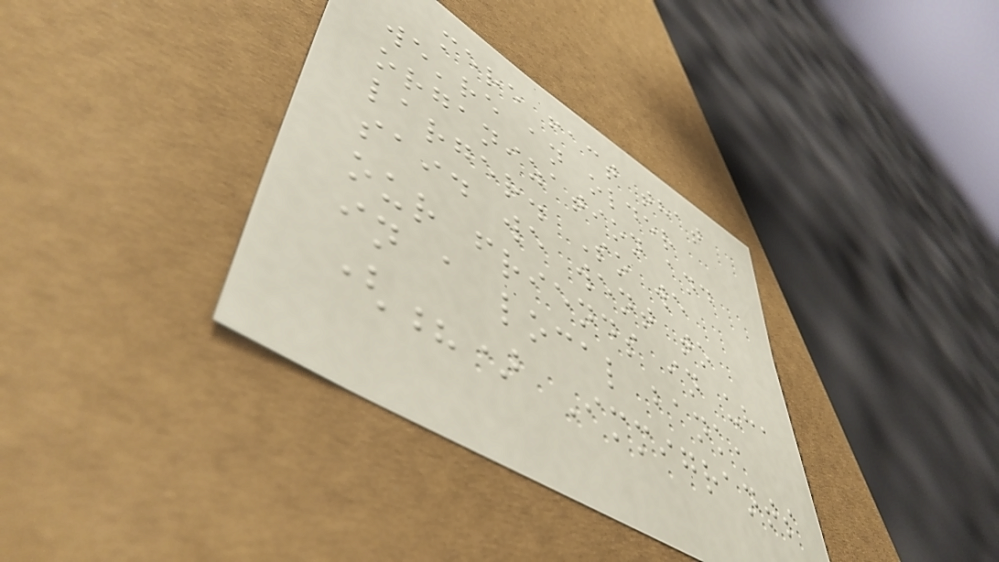mere fact that
we're an older
organization and
larger. So we
said we went to
our friends in uh,
in a local bank,
(?) Immigrants
